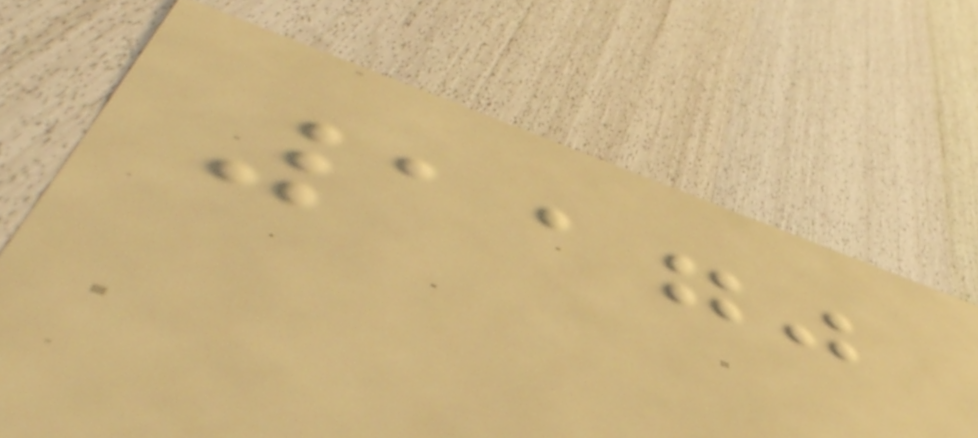1170
